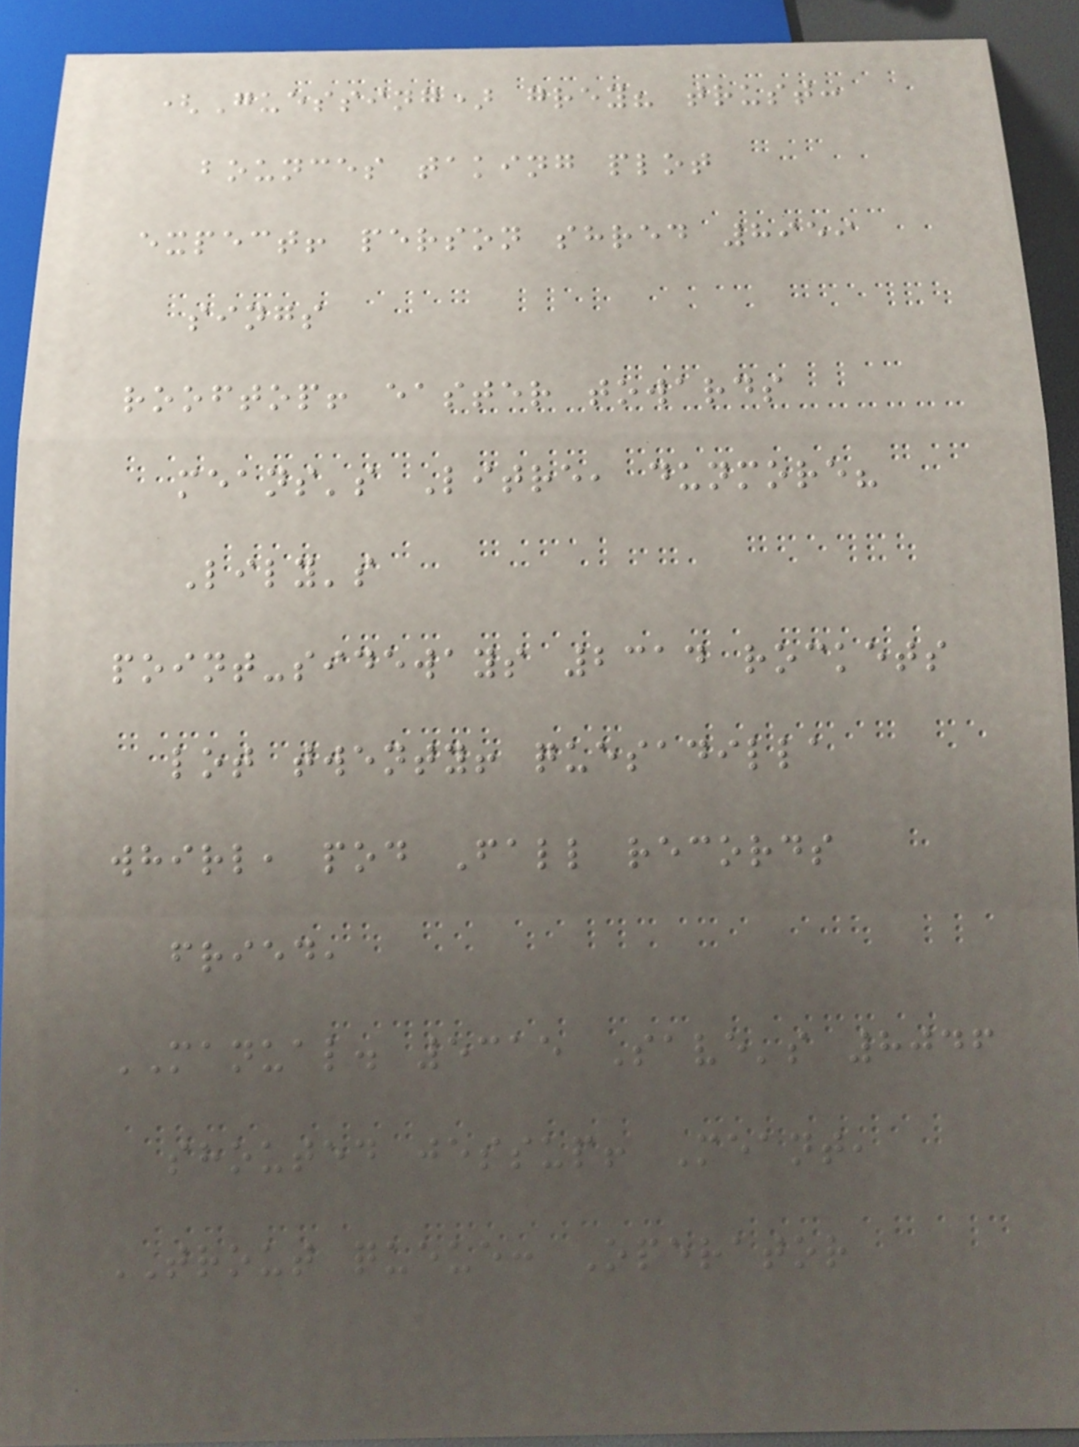(Guessing) grey? trust:
bounces taking plot
expect! person shred 8959
sings
rooftop! easter towards
means's Litre, dunmore?
Lily's
point-sideways 2314 rockets
lot twenty! quesadilla
whirl, pod Fall records
fried,
MANUAL. 5315 Save's 8046
shouted jessup! Meant,
TROUT queue: Operator
